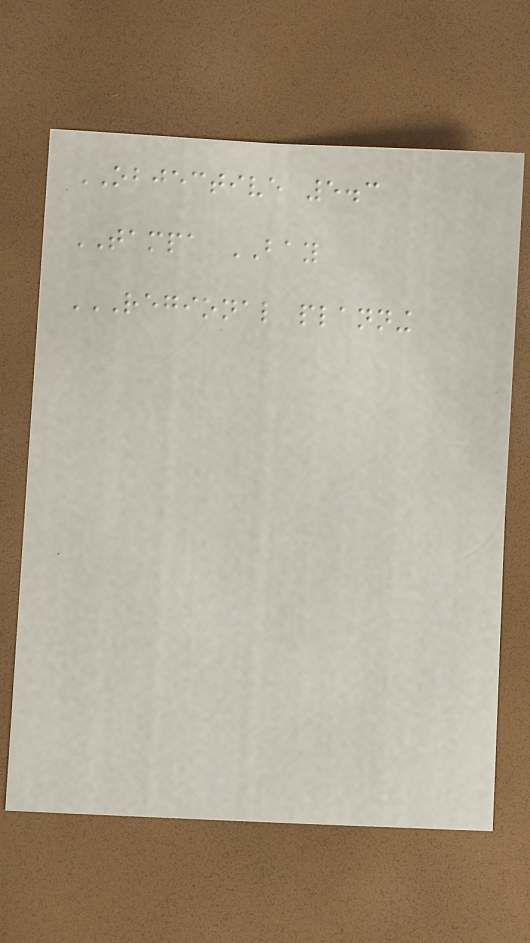OBJECTIVE 5.3
TAMPA BAY
REGIONAL PLANNING
